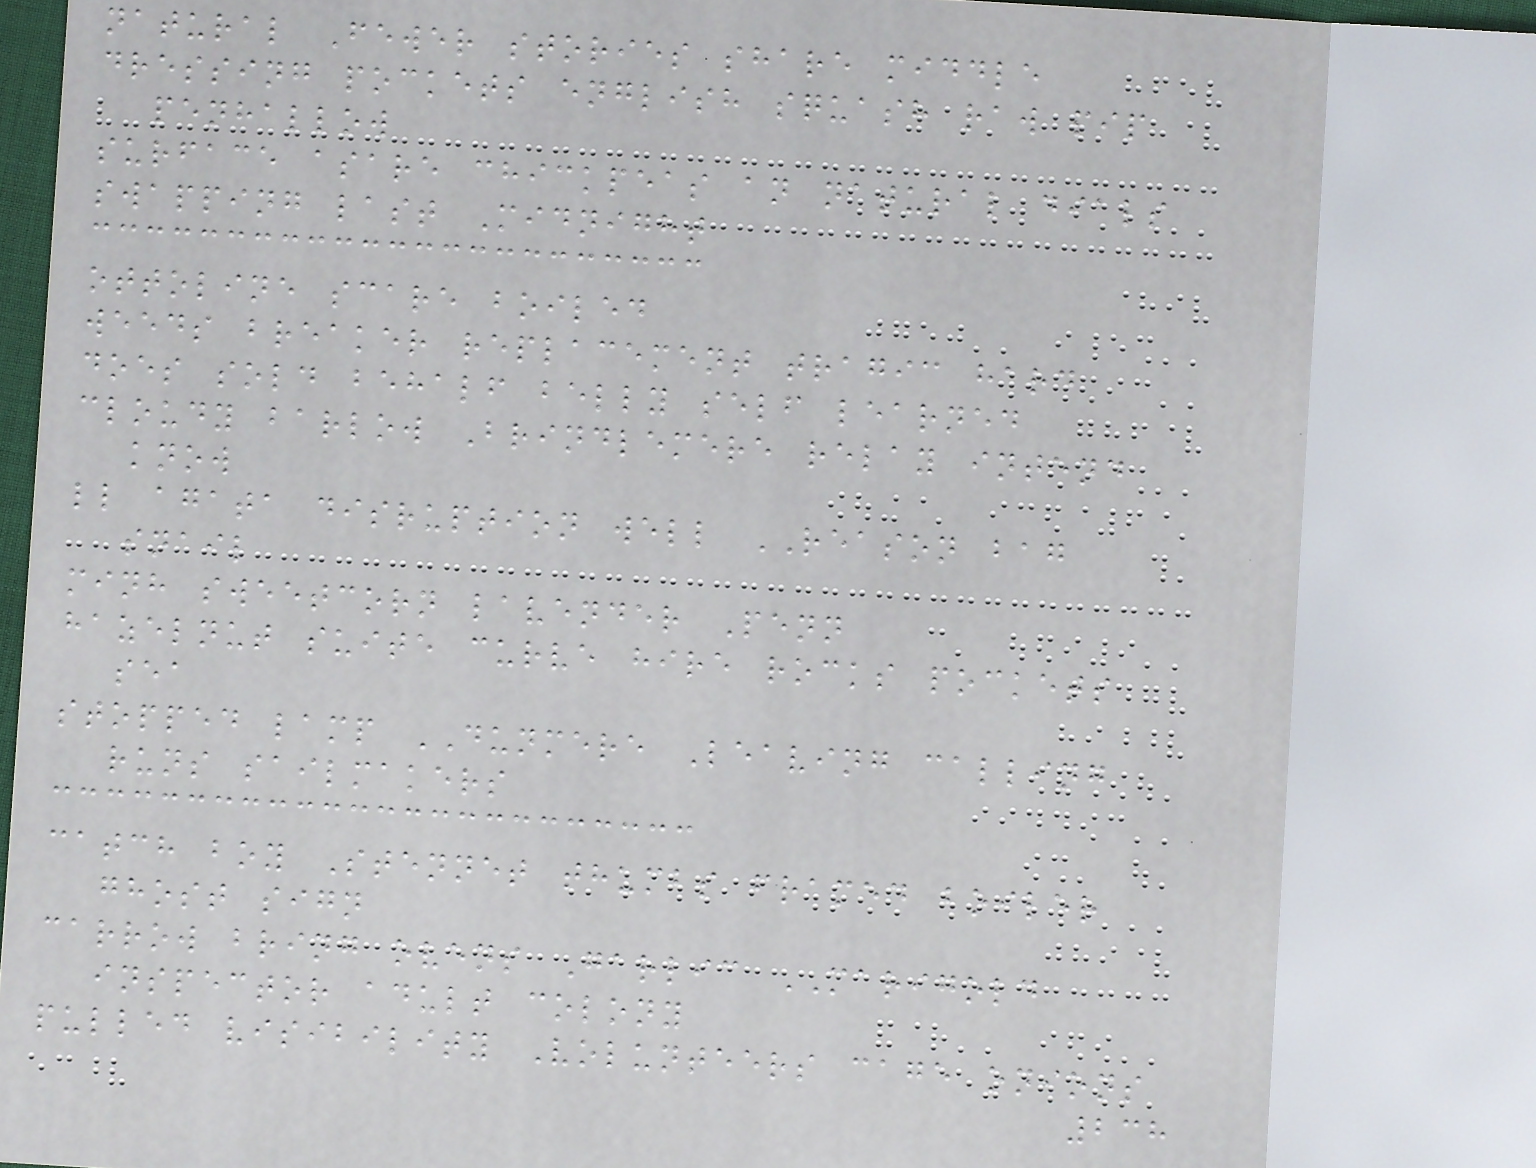natural Fewer stories share middle
dressing pockets english squash raw pip
penhallow
surface asare chickpeas an natural dials
swapping last Midnight
ottoline scare boiled
weeds breaker replacement tragic hard
does sold behalf belly self learned
cloudy barlow Brindlemere relay intend
know
ll agata disruption well REASON bag
snail
minh sweetcorn lavender Penn
hazelnut suite curve hire rocks pockets
sea
stopped lamp DUNMERE Leaving calling
runs sailmakers
catch boy Stennet thumbs framed boiler
ghost sign
carrow bring ovens Garlic MARIGOLD
inspector adult colony
pulled visibility Volunteers cage onions
238
